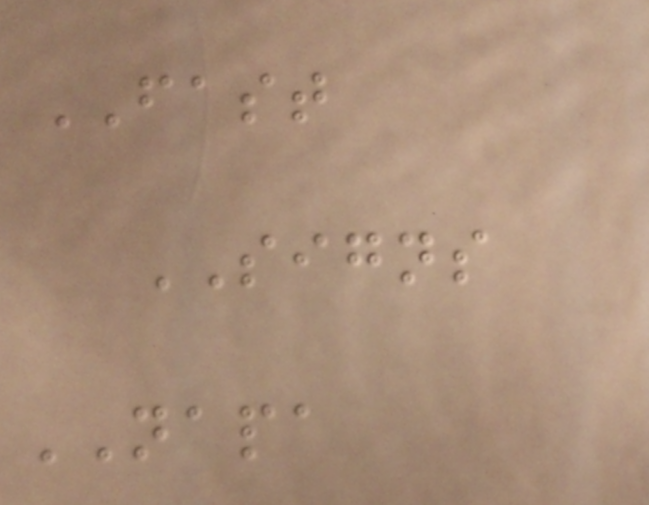FAST
SIGNS
NAPA
